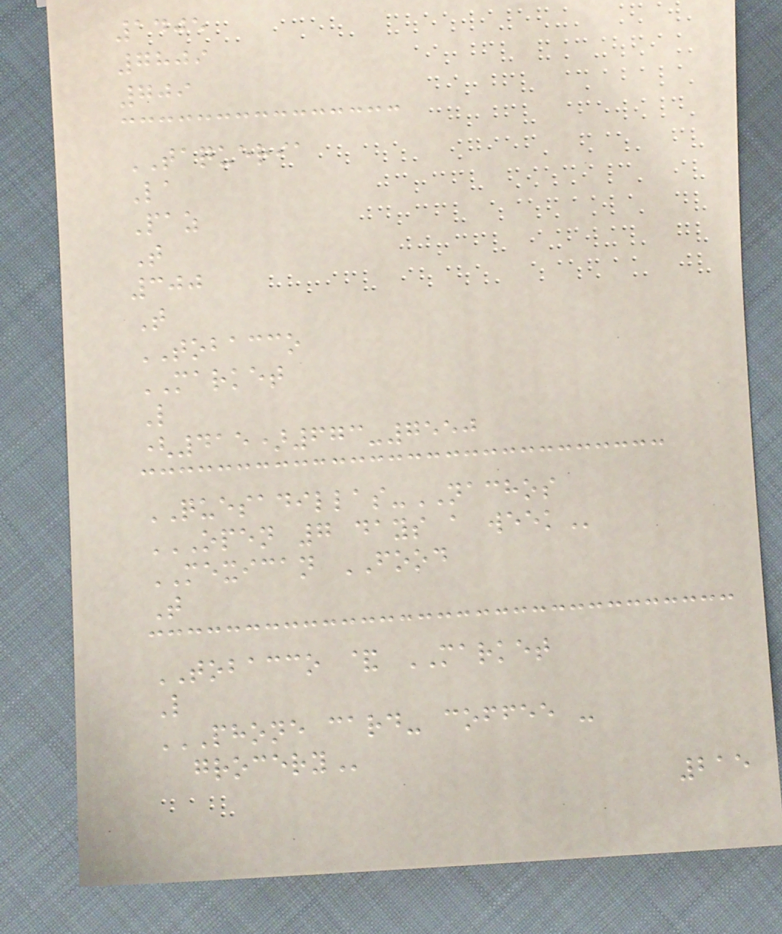1405
7809
709
TAQUERIA
La
Paz
T
300
T
TOBACCO
MARKET
L
(415)673-7550
QUESADILLAS-NACHOS
OPEN 7 DAYS A WEEK
MEXICAN FOOD
T
TOBACCO & MARKET
L
PHONE CARD- COFFEE -
GROCERY
215
